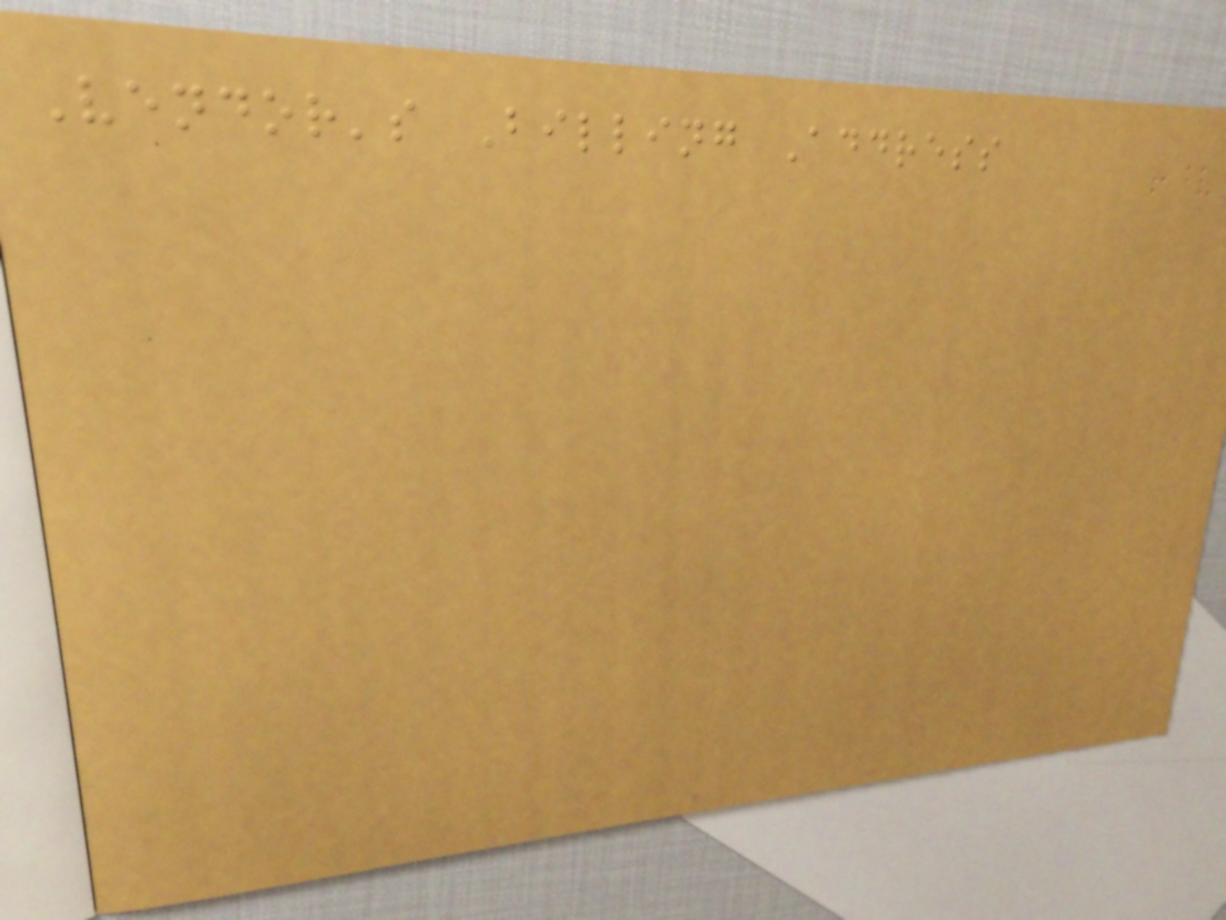Vendor's Billing Address
